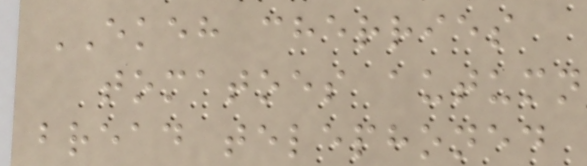EKEH cherries
tomatoes autumn
bread telephoned
